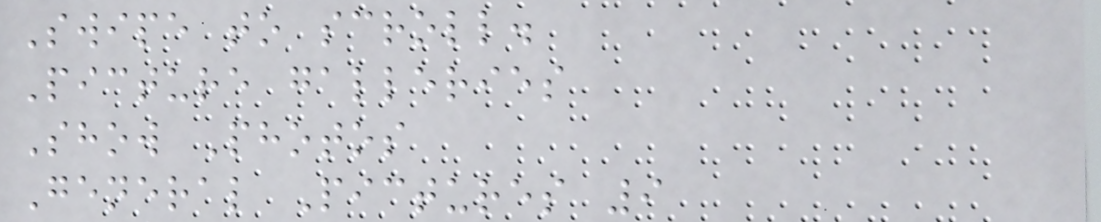Swipe to scroll.
Picture galleries
Show Photos
General Pictures 9
